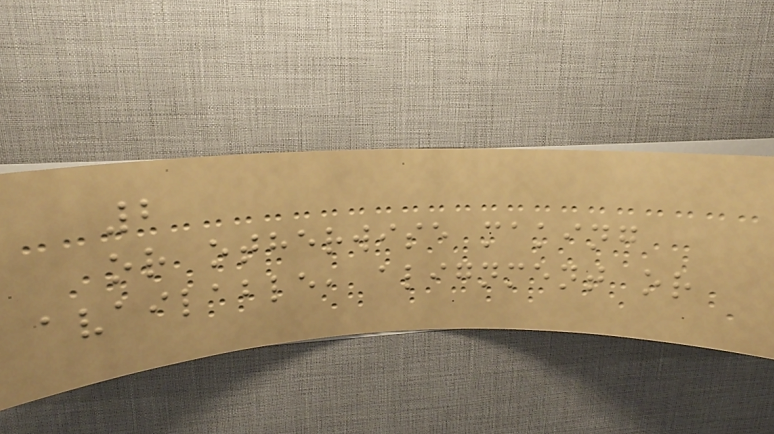2
or otherwise making
available, alignment or
